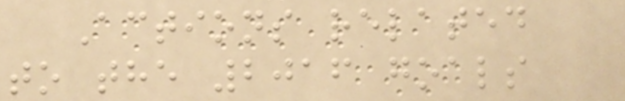Actions related
to the 2016 goals
